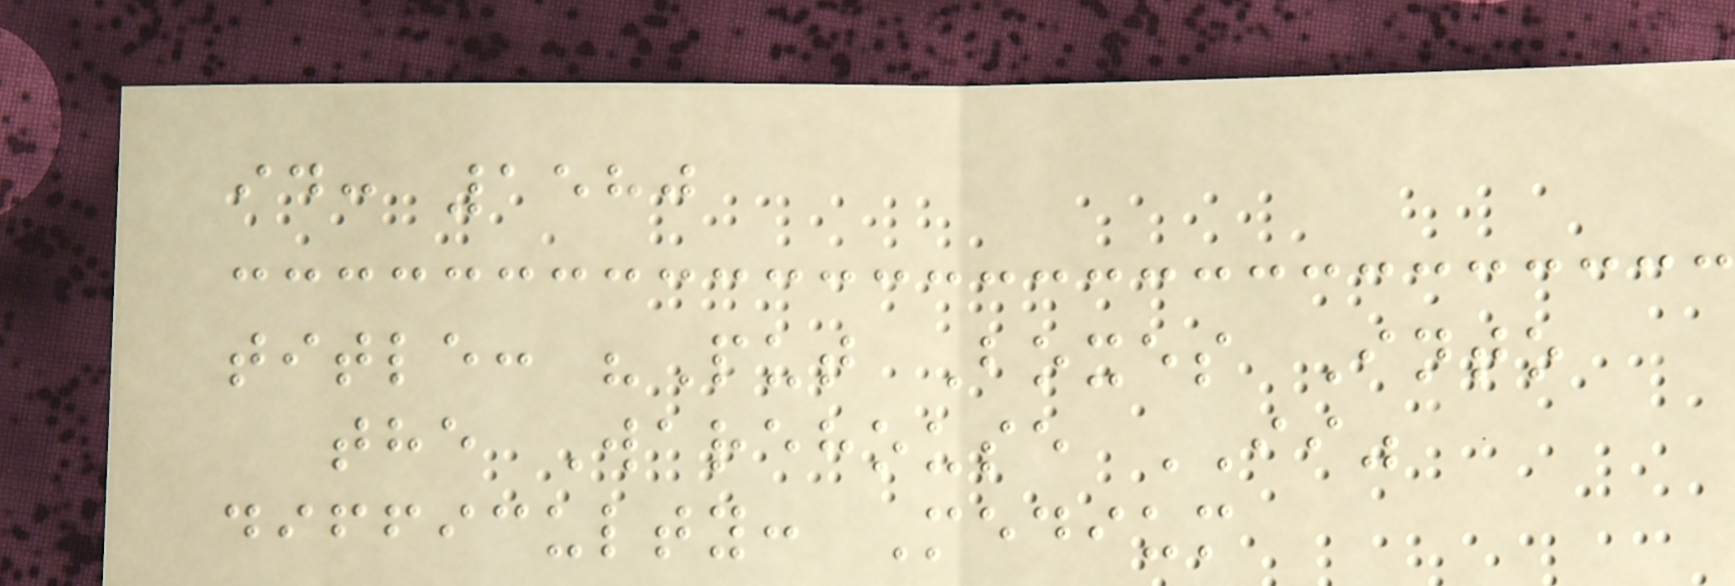id: 1580
title: "Put Boxes Into
the Warehouse II"
difficulty: Medium
